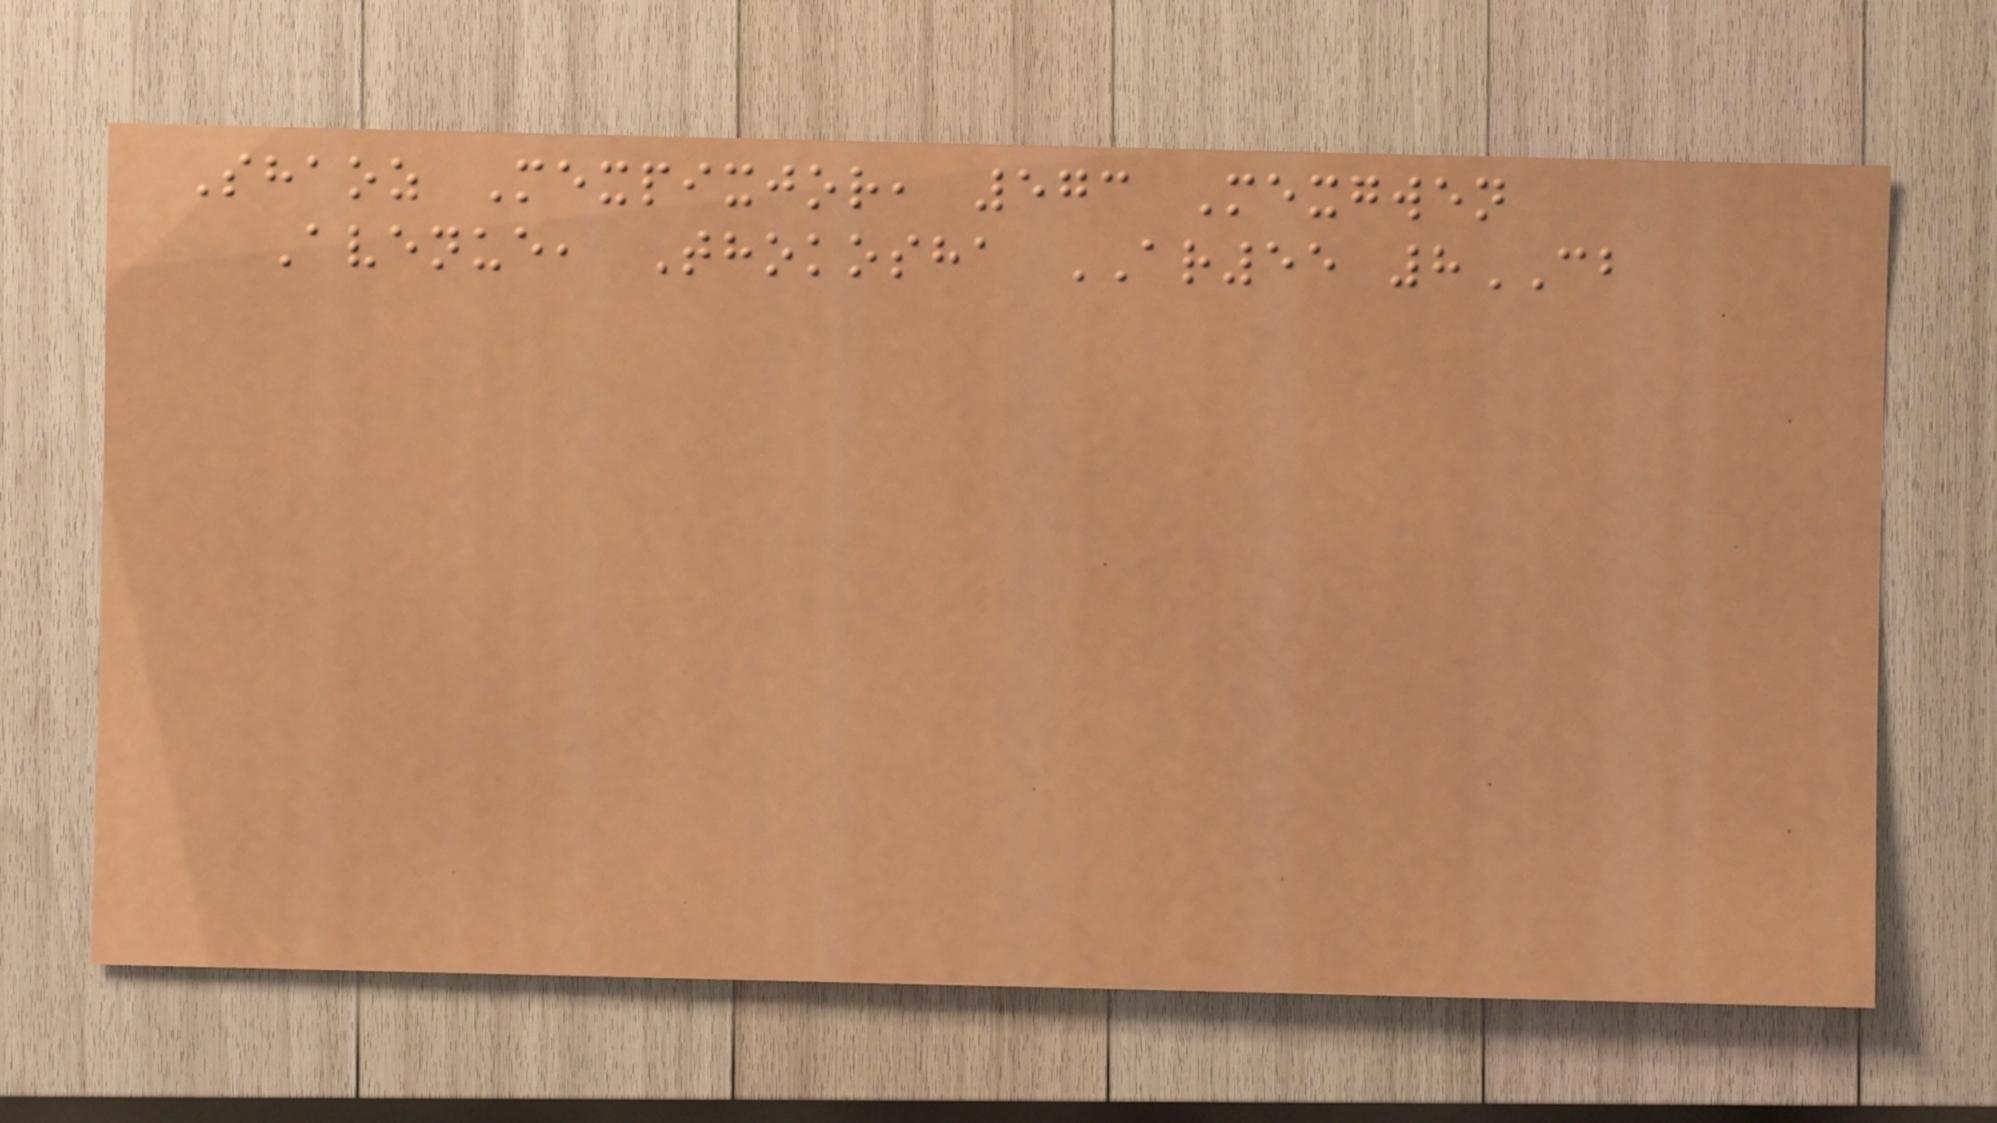Shaoz Mexpixjor, 573 Mexgwen
Avenue, Thokosha AR55 8CB
